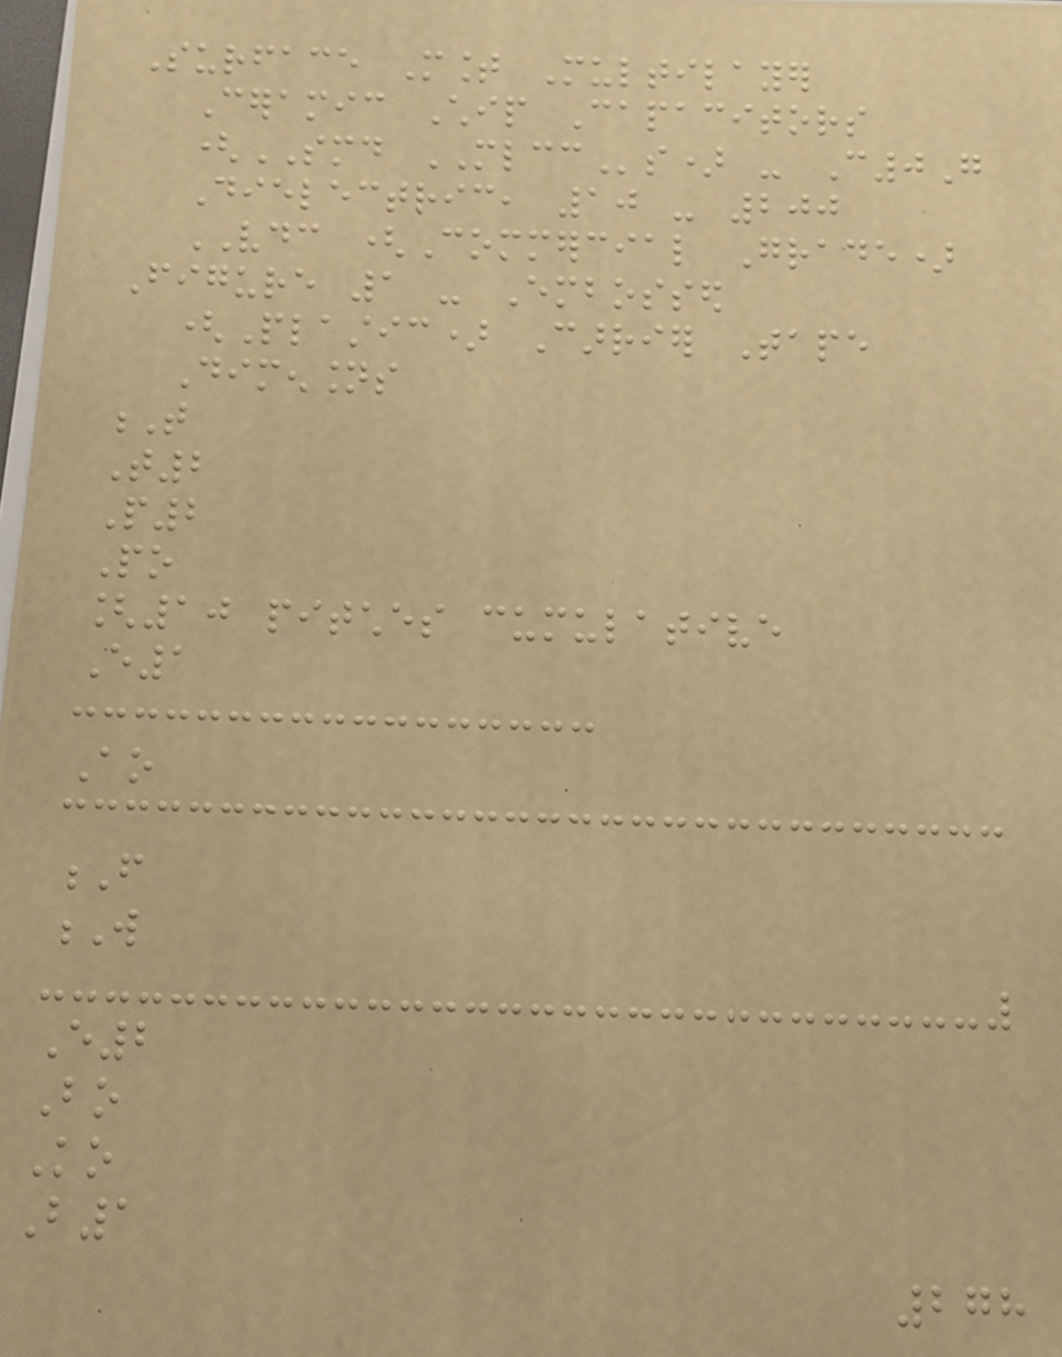Surface Mount Multilayer
Ceramic Chip Capacitors
(SMD MLCCs) - C0G
Dielectric, 10 - 200
VDC (Commercial Grade)
Figure 1 - Embossed
(Plastic) Carrier Tape
Dimensions
T
T2
P2
Po
[10 pitches cumulative
E1
Ao
F
W
E2
Bo
Ko
B1
278
